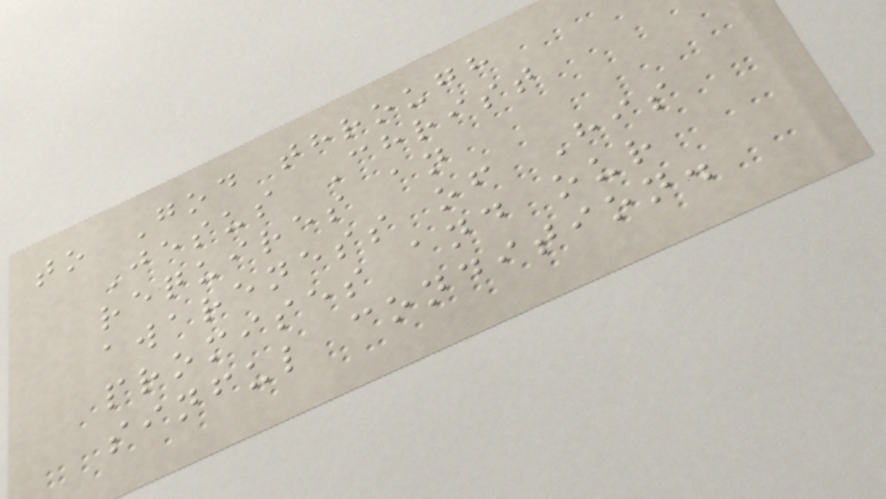to God through
Jesus Christ
requires an
awareness of His
promises and our
sinful condition.
